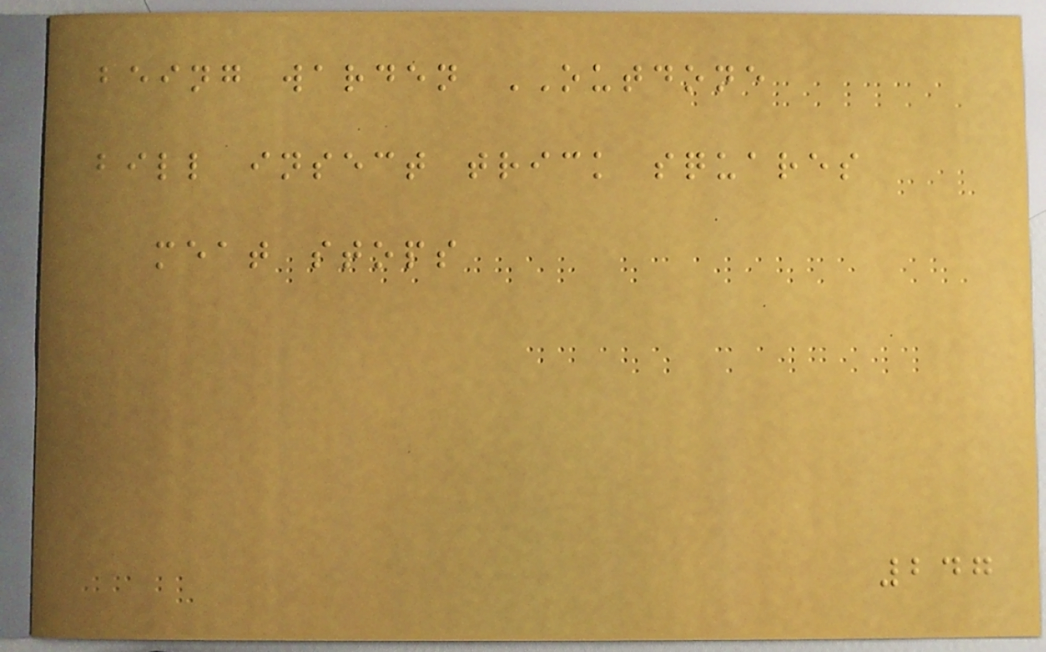being warden OUTDONE
bill insect trick squares
meat stops
247
